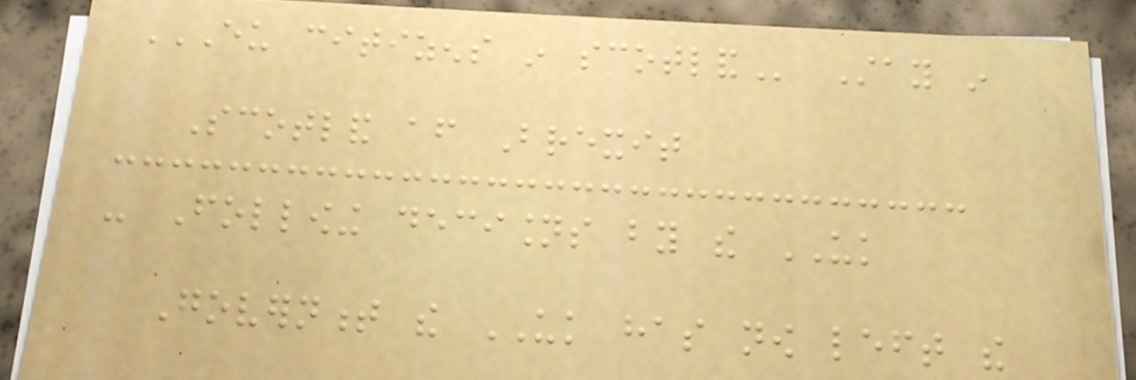EU CITIZENS IN SCOTLAND Stay in
Scotland after Brexit
- Following decisions by the UK
Government the UK has now left the
